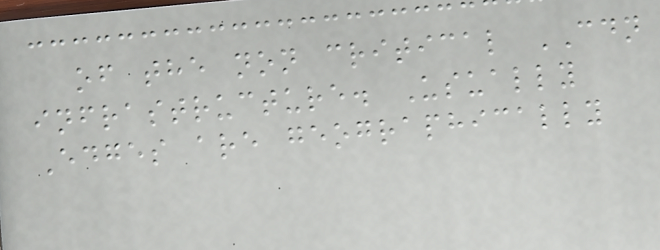of the non critical CDN
infrastructure. Usually
Edges are geographically
